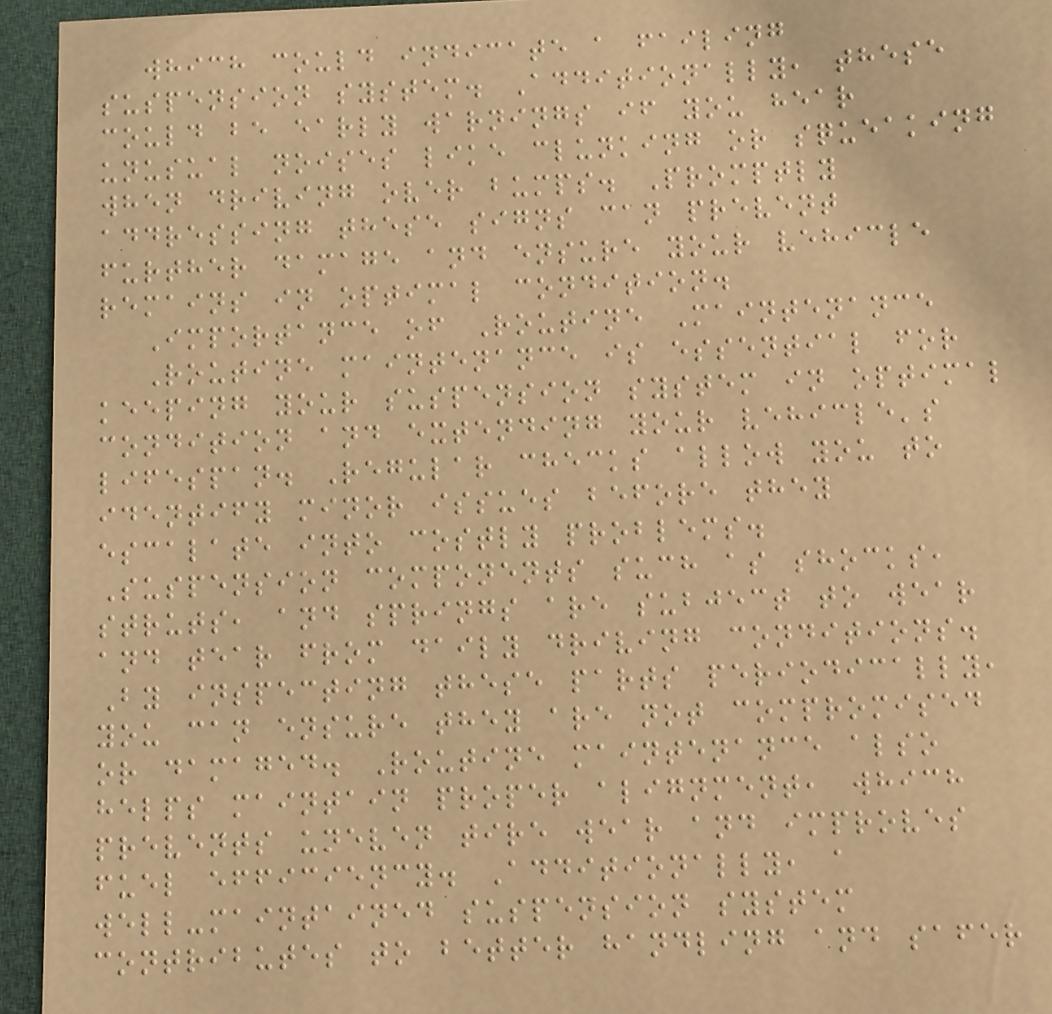which could indicate a failing
suspension system. Additionally, these
could be early warnings if you hear
unusual noises like clunking or squeaking
when driving over bumps. Promptly
addressing these signs can prevent
further damage and ensure your vehicle
remains in optimal condition.
Importance of Routine Maintenance
Routine maintenance is essential for
keeping your suspension system in optimal
condition and extending your vehicle's
lifespan. Regular checks allow you to
identify minor issues before they
escalate into costly problems.
Suspension components such as shocks,
struts, and springs are subject to wear
and tear from daily driving conditions.
By inspecting these parts periodically,
you can ensure they are not compromised
or damaged. Routine maintenance also
helps maintain proper alignment, which
prevents uneven tire wear and improves
fuel efficiency. Additionally, a
well-maintained suspension system
contributes to better handling and safer
